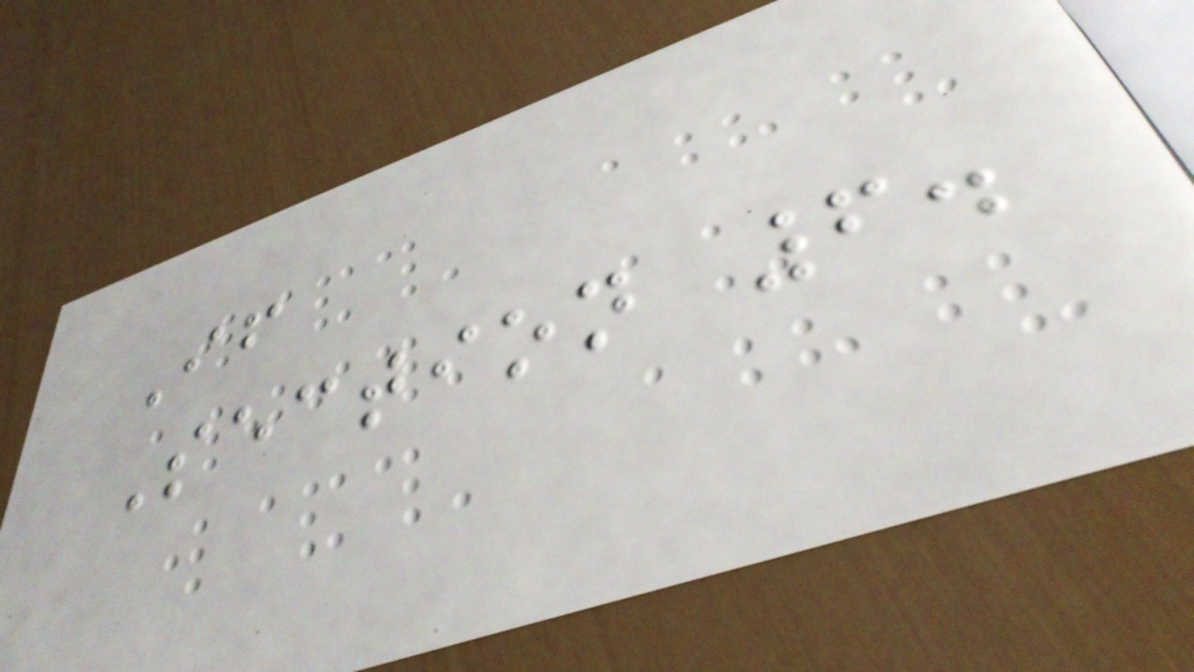If
Section 6.
